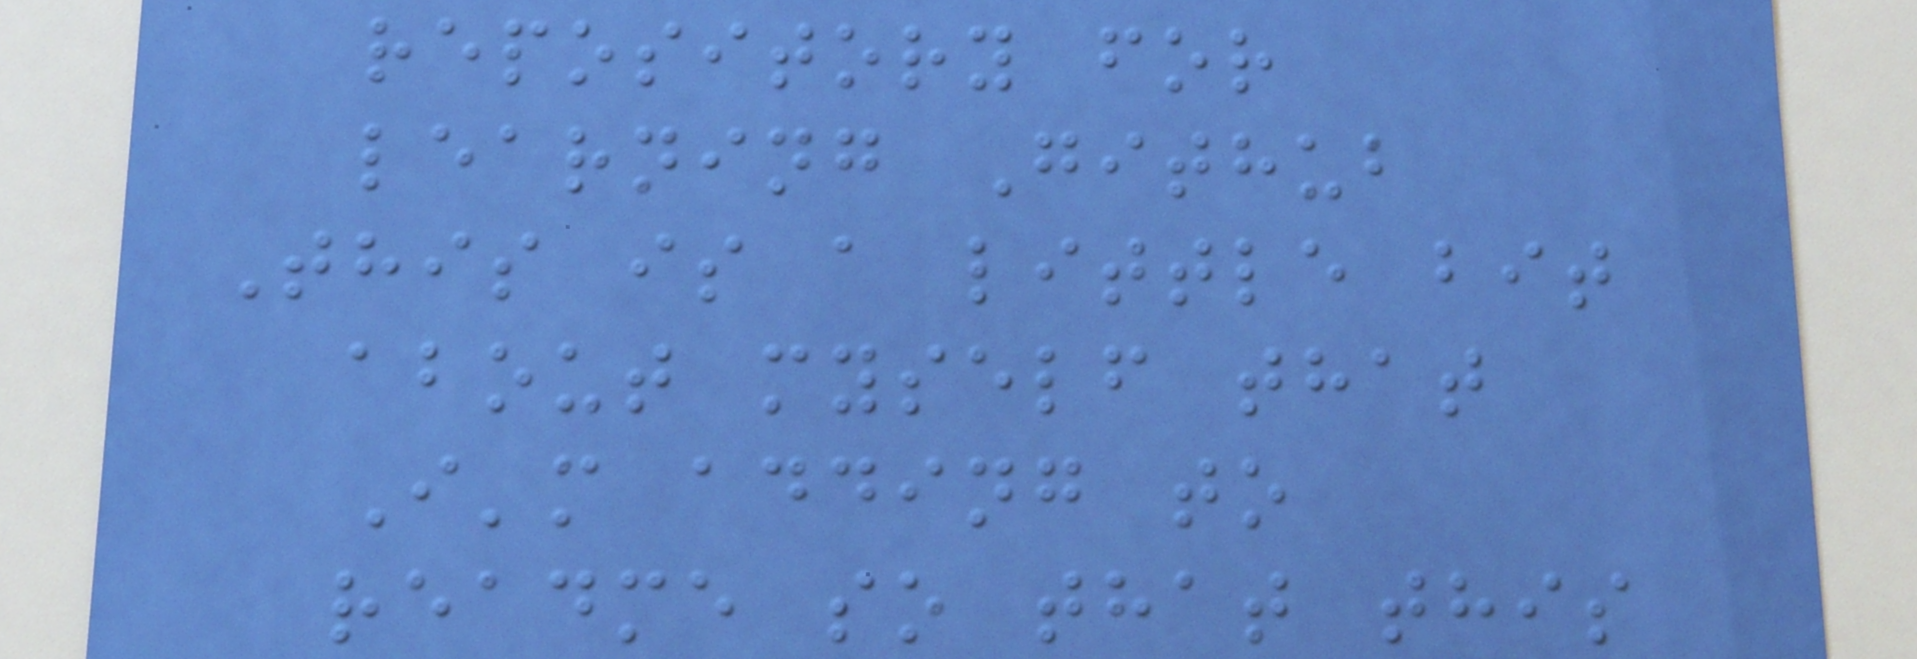repository for
learning Github
This is a little bit
about myself that
I'm adding to
readme so that this
